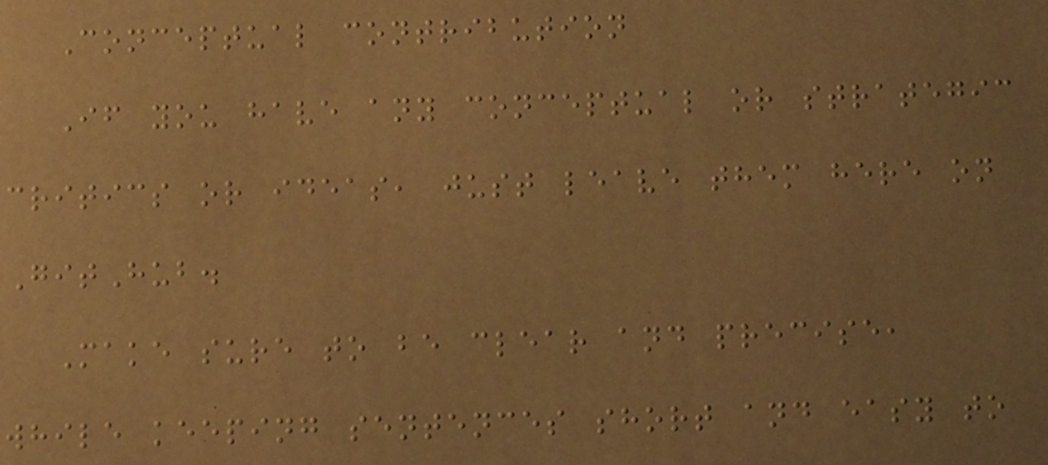Conceptual contribution
If you have any conceptual or strategic
critics or ideas, just leave them here on
GitHub.
Make sure to be clear and precise,
while keeping sentences short and easy to
